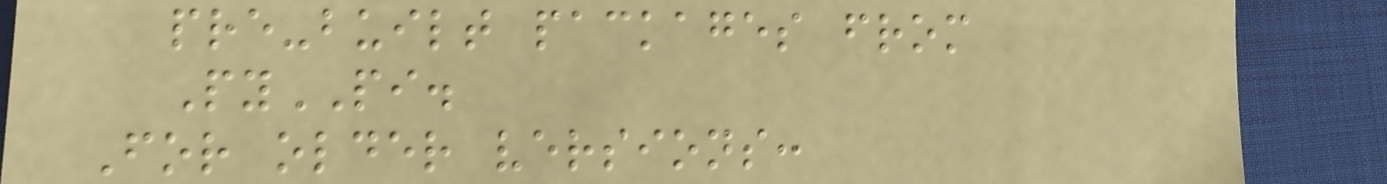pre-built packages from
PyPI.
For older versions:
